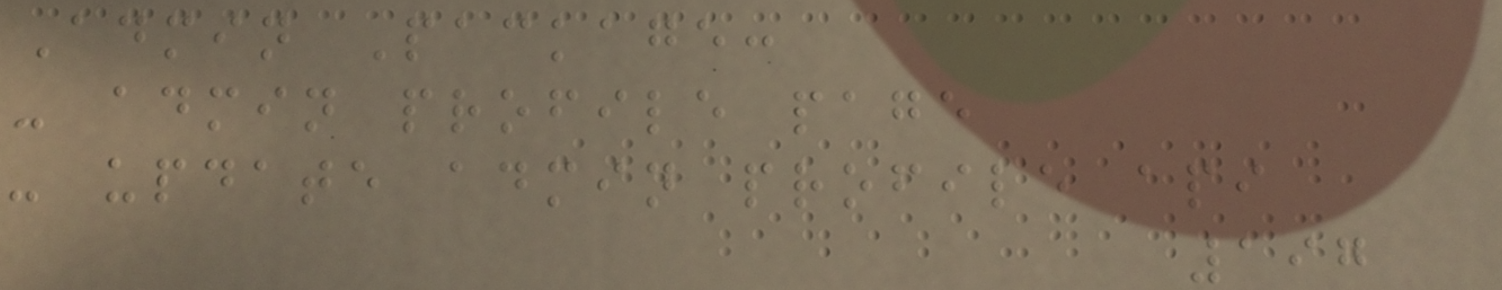Admin Package:
- admin profile page
- update admin profile api
197
